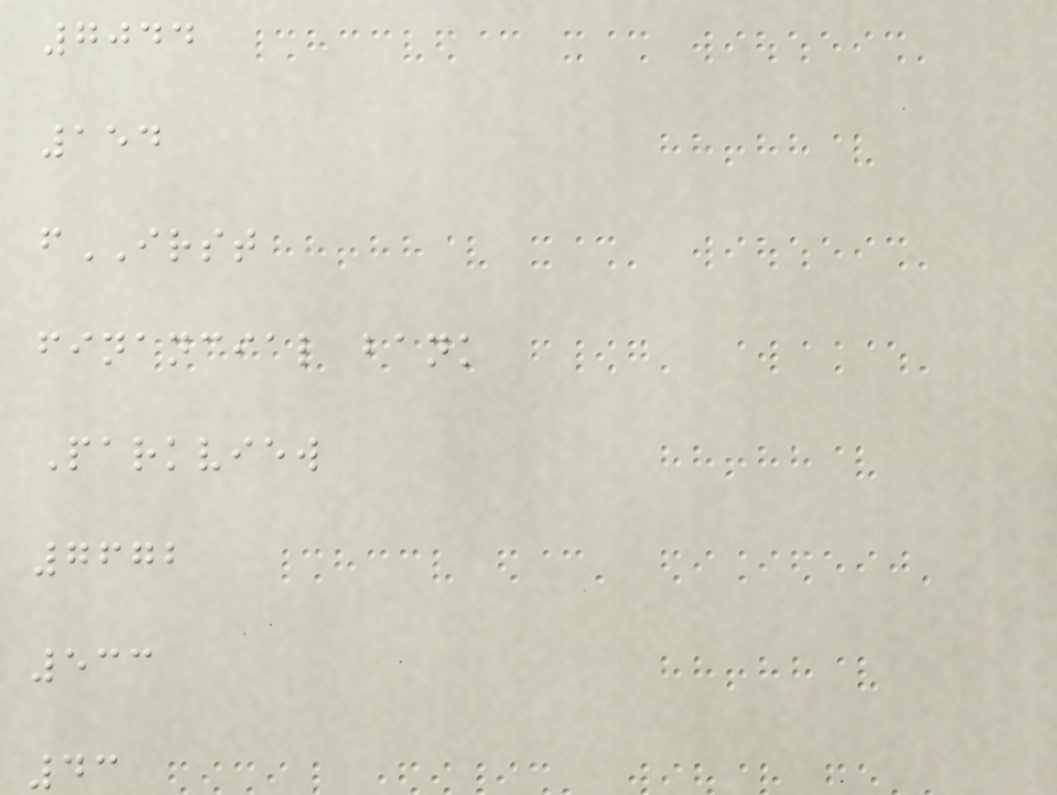7044
154
fIRST
financial bank
Parkview
7672
533
43
